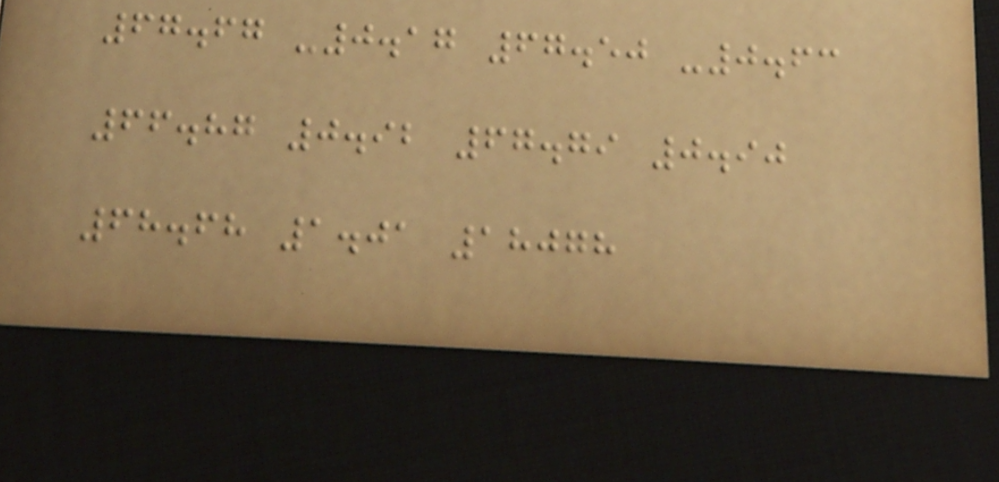67.67 -0.17 67.50 -0.63
66.87 0.92 67.79 0.90
68.68 1.01 18078
